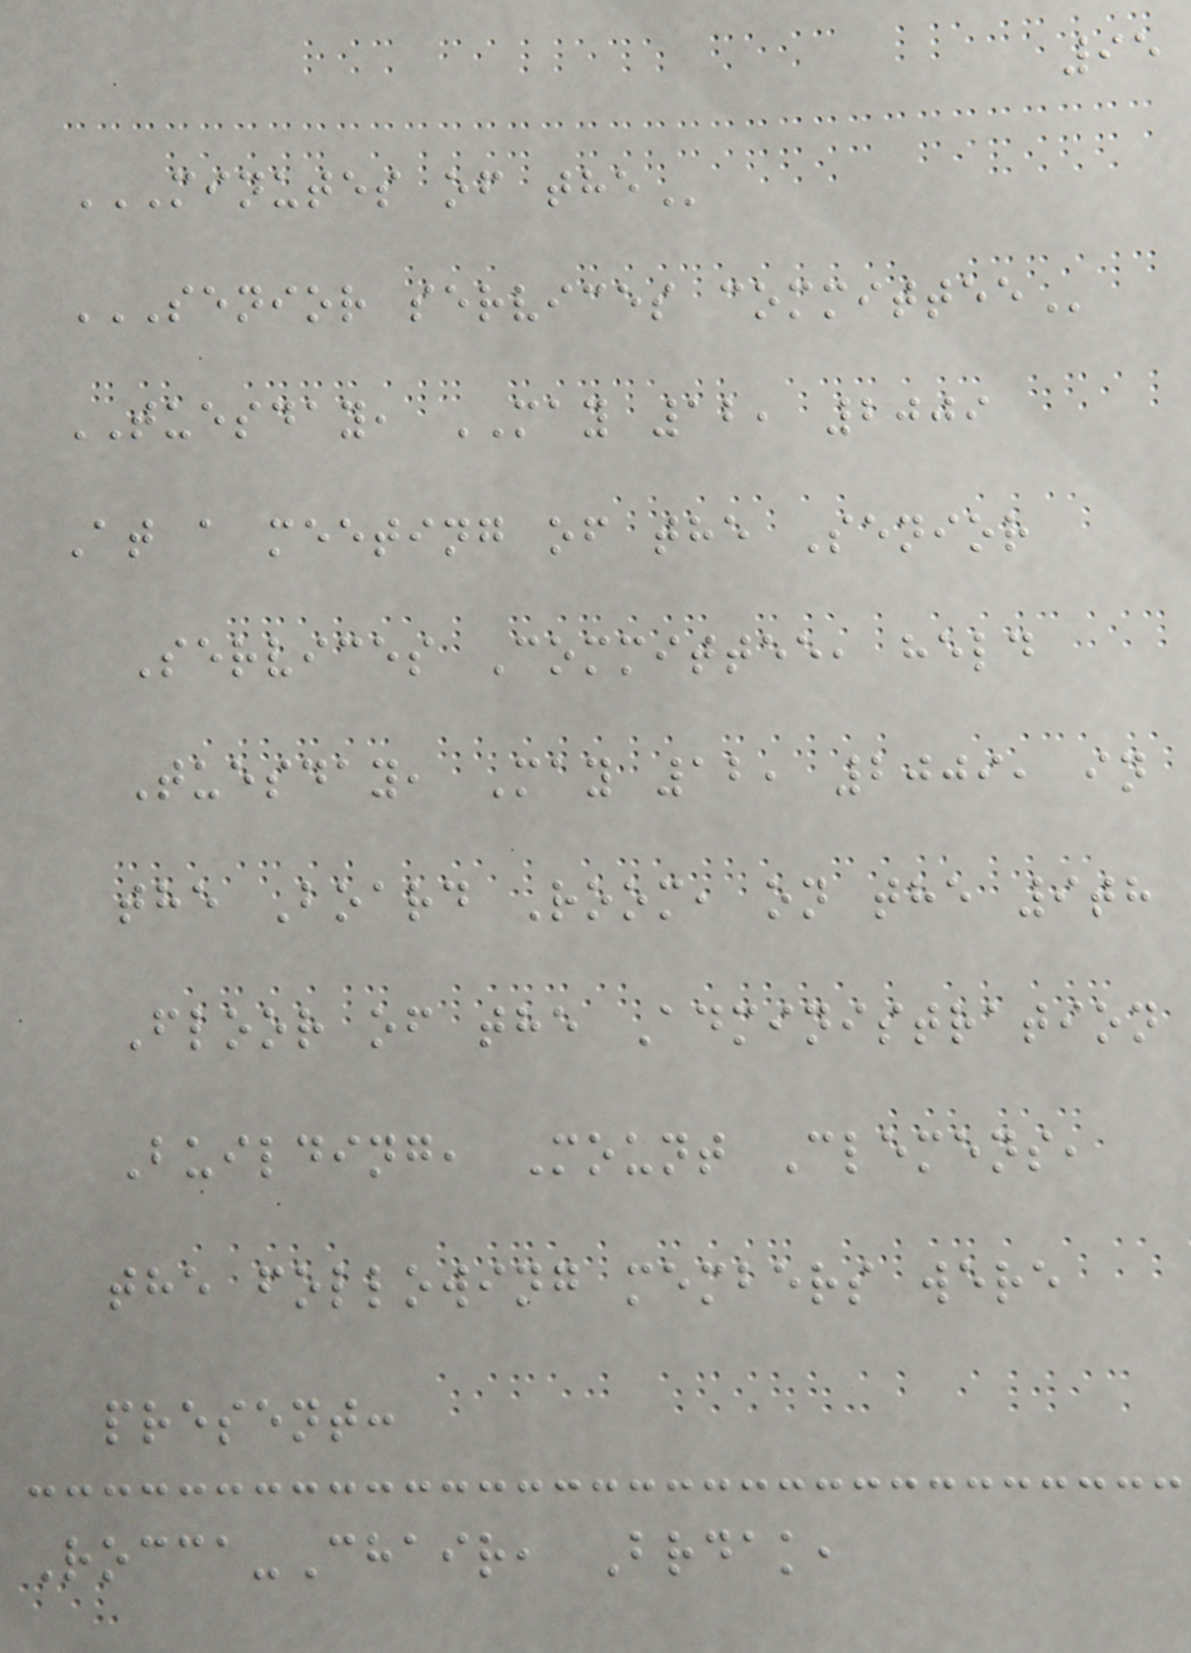95
MINUTES OF THE
SENIOR SERVICES COMMITTEE
TUESDAY, MAY 12, 2009
At a meeting of the Senior
Services Committee, held
Tuesday, May 12, 2009, in
the Board Room, on the 9th
Floor of the Administration
Building, Mount Clemens,
the following members were
present:
Rocca-Chair, Brdak,
